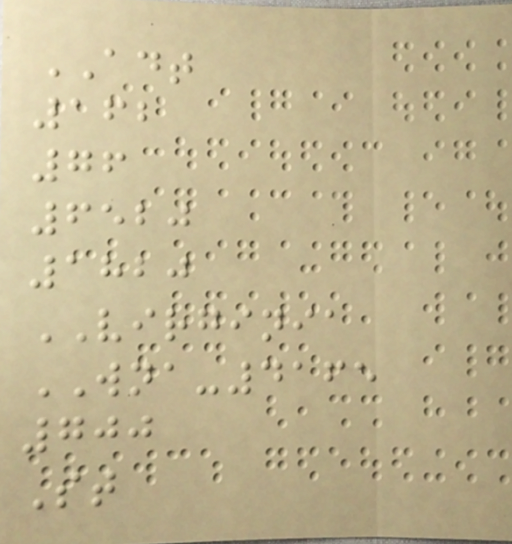ADT
162
76
6520
1820
VIRGINIA
WNA-4165
700
St
